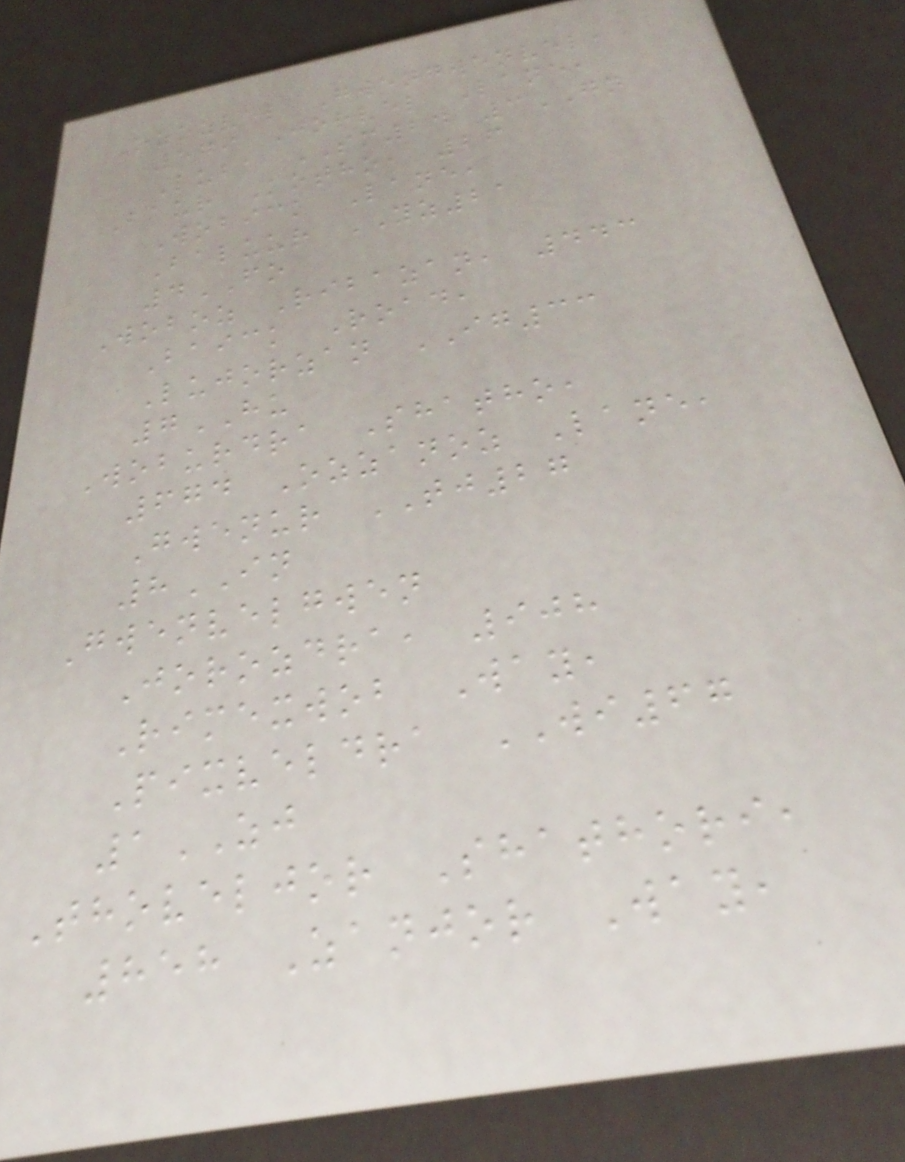Ozozvel Gwengwenvel,
579 Jorvel Lane,
Luba SM24 3GN
Baur Kotho, 26
Wobick Lane,
Baluur YZ21
4FO
Woboz Ribazan, 443
Baick Road,
Lujorzan IG33
7HU
Woburdra Shatho,
674 Ozzanoz Lane,
Gwenur TJ27
8IN
Gwenvelgwen
Jorozdra, 908
Rimexwob Way,
Pixveldra WI67
1ZJ
Thoveljor Shathori,
858 Zanjor Way,
